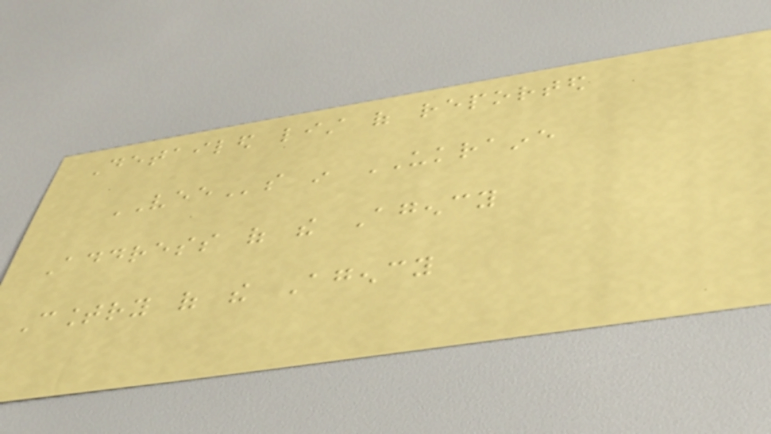Detailed list of reported
VEEs in UKRAINE
Address of the Agency
Country of the Agency
